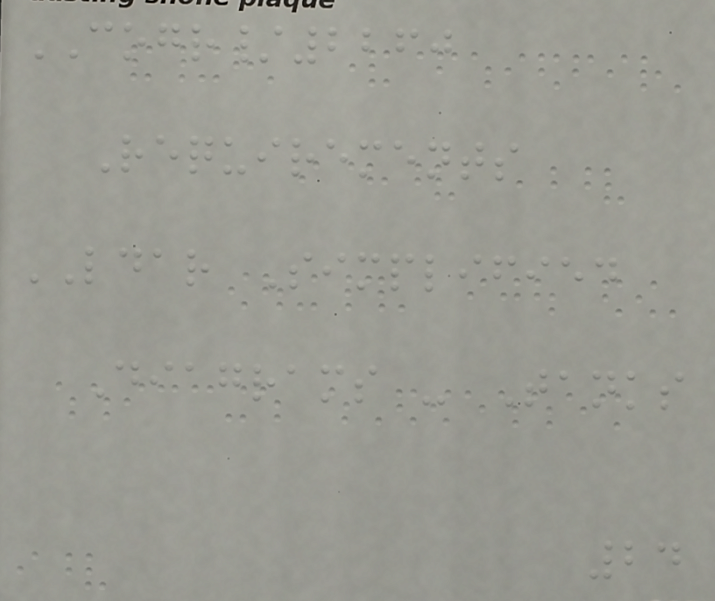COGR/2260
Requirements
LDAR Simplified
Diagrams - Tanks
24
